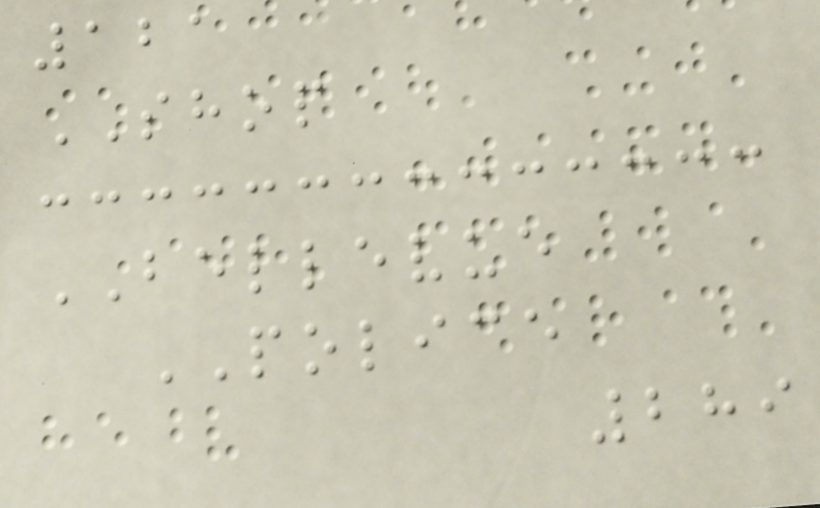121
SHOP
BELLEVUE
POLICE
289
